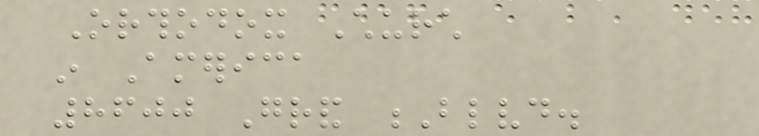Orthodox Church
in America
8600 Grand Blvd.
